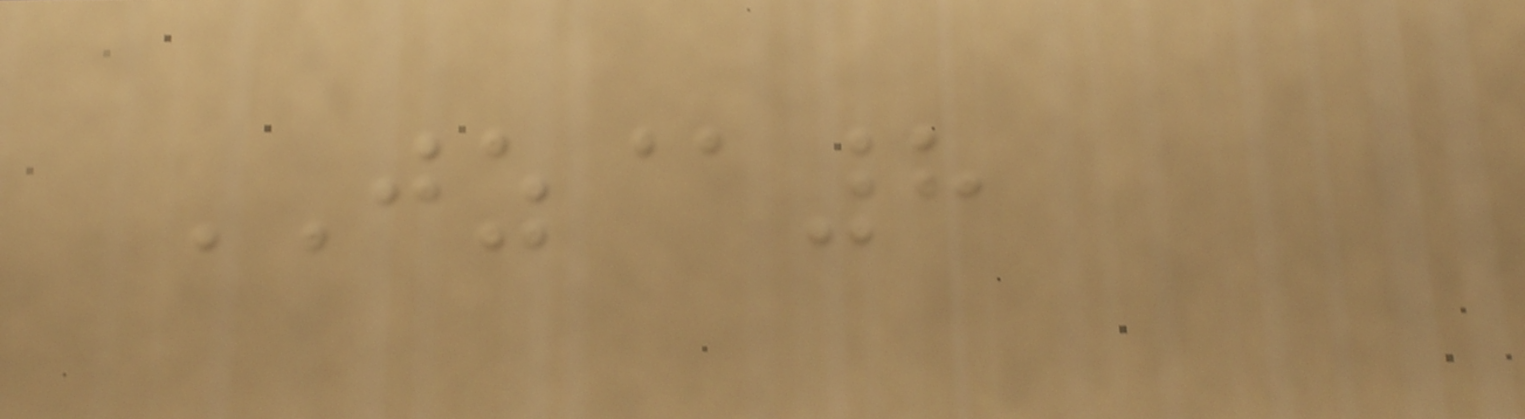JZ@8
